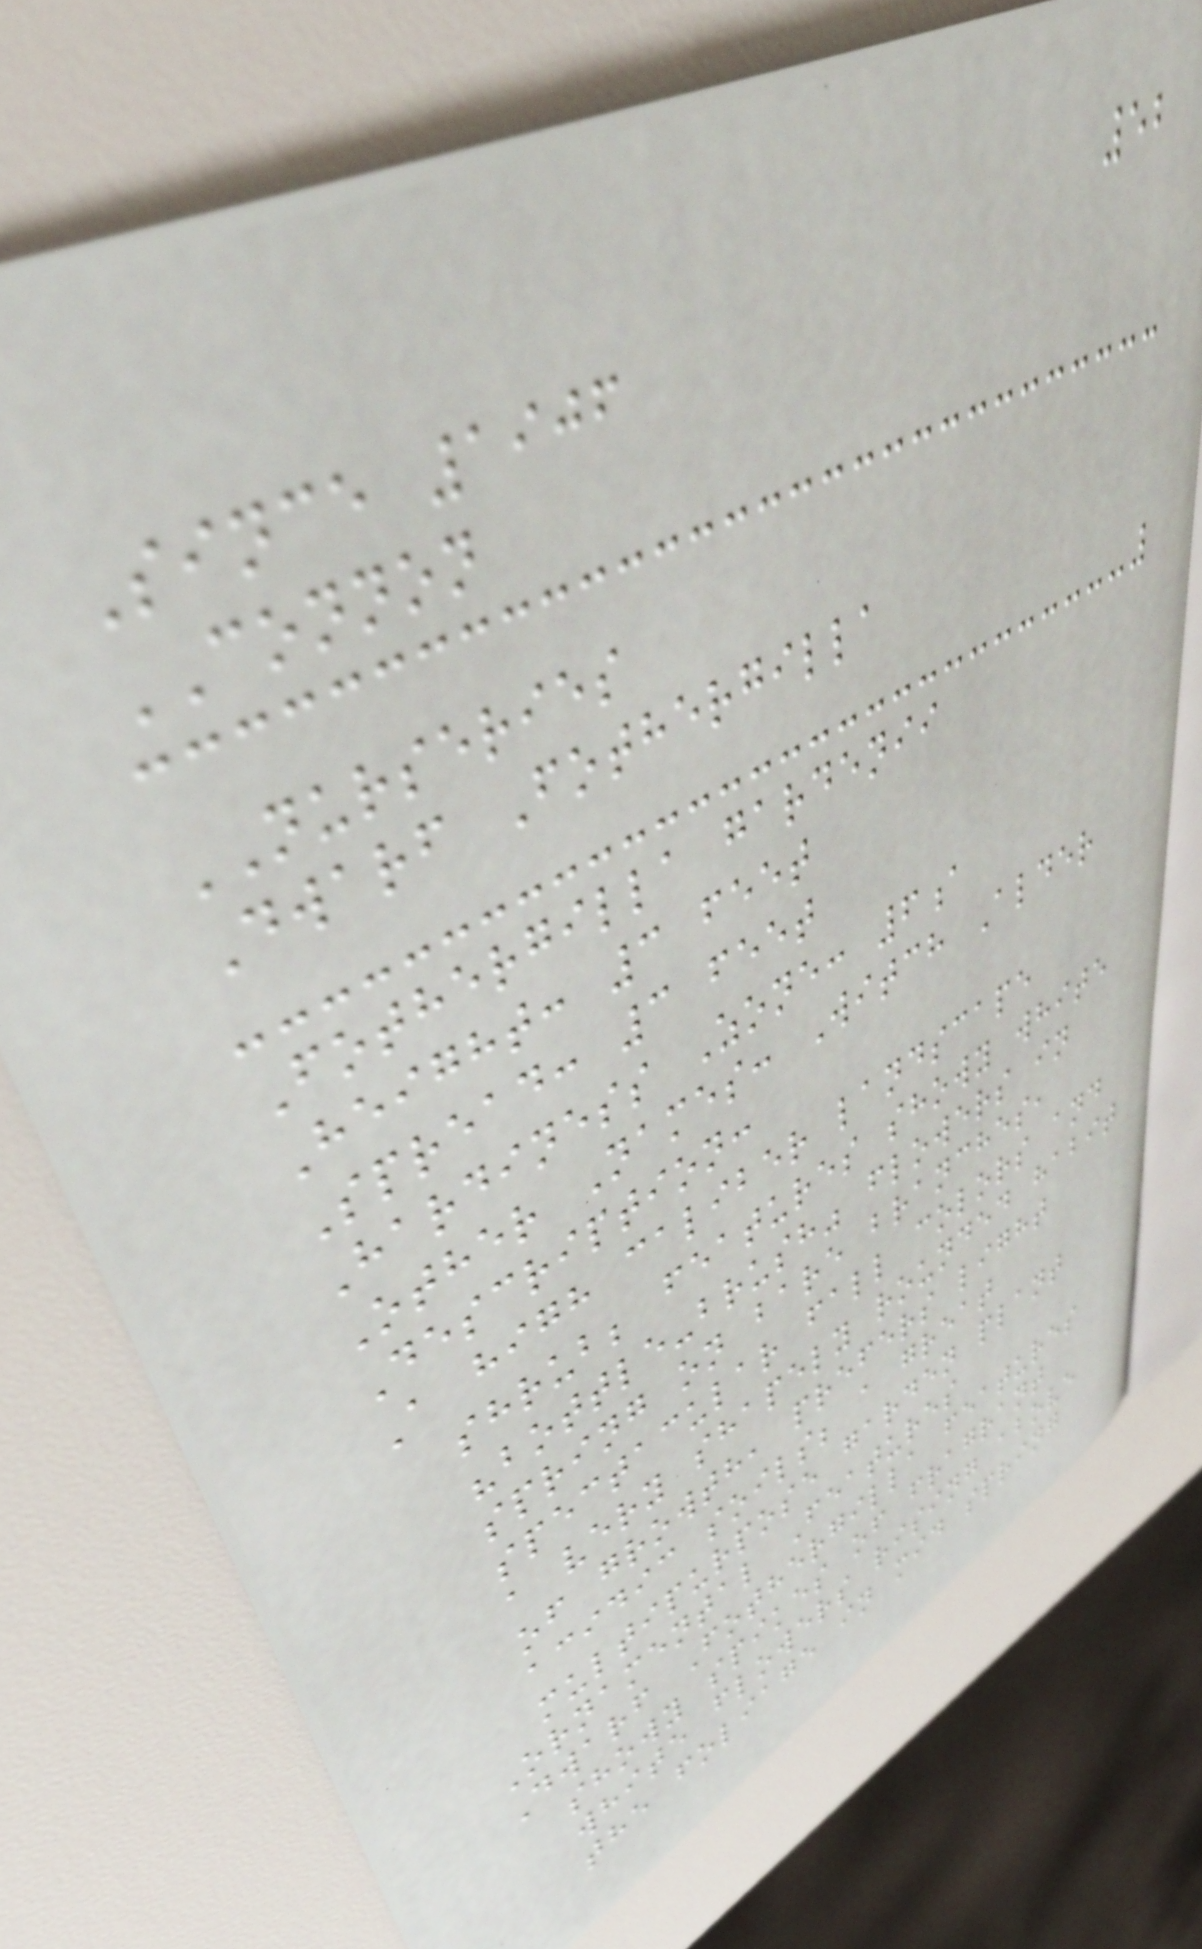52
Since 1906
CONNON
NURSERIES
Dwarf Fothergilla
Fothergilla gardenii
Height: 3 feet
Spread: 3 feet
Hardiness Zone: 6a
Other Names: Witch Alder
Description:
A high caliber landscape
shrub; features showy white
"bottle-brush" flowers in
spring on bare branches,
spectacular fall colors and
a very shapely rounded habit
of growth, prefers light
acidic soils; a great
multipurpose garden plant
Ornamental Features
Dwarf Fothergilla features
showy spikes of fragrant
white flowers rising above
the foliage in mid spring
